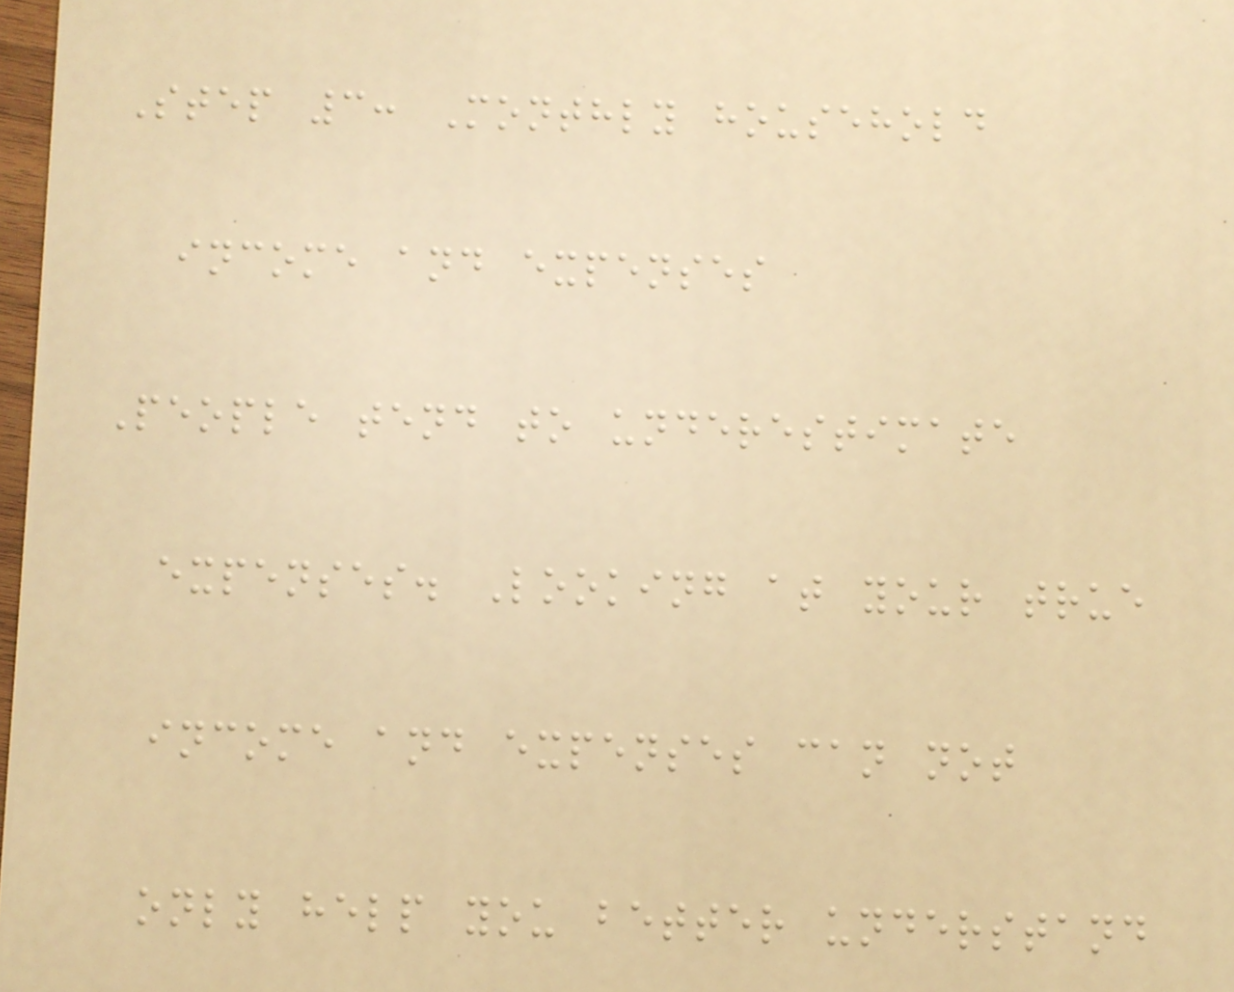Step 3: Monthly household
income and expenses
People tend to underestimate
expenses. Looking at your true
income and expenses can not
only help you better understand
